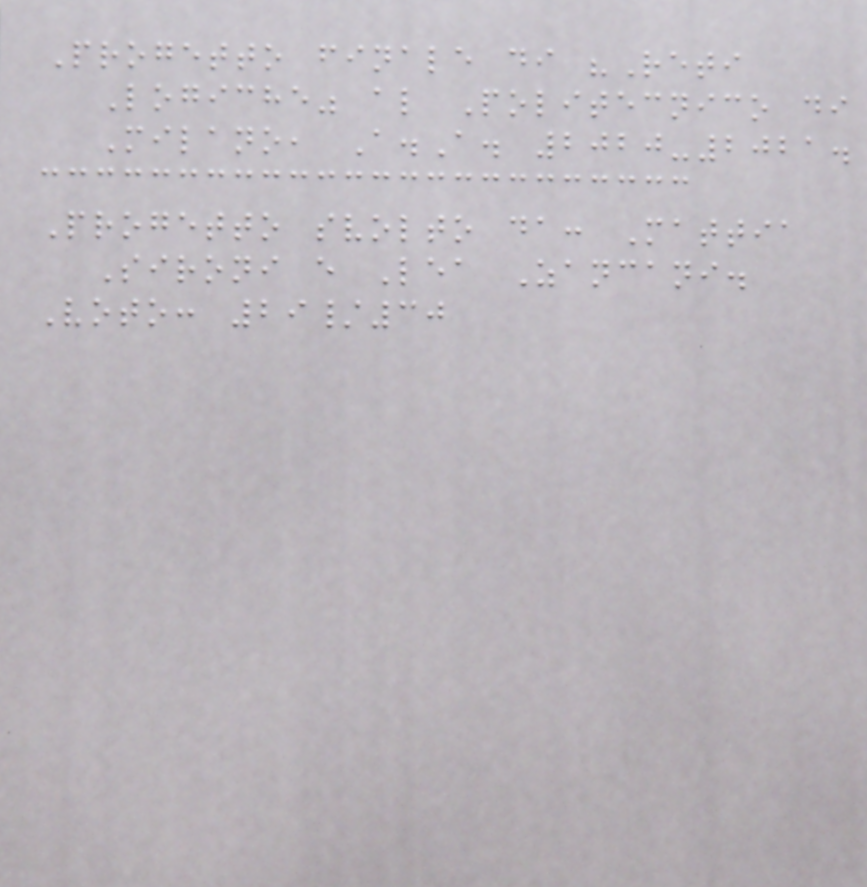Progetto finale di "Reti
Logiche" al Politecnico di
Milano, A.A. 2020-2021.
Progetto svolto da: Mattia
Sironi e Lea Zancani.
Voto: 29/30
